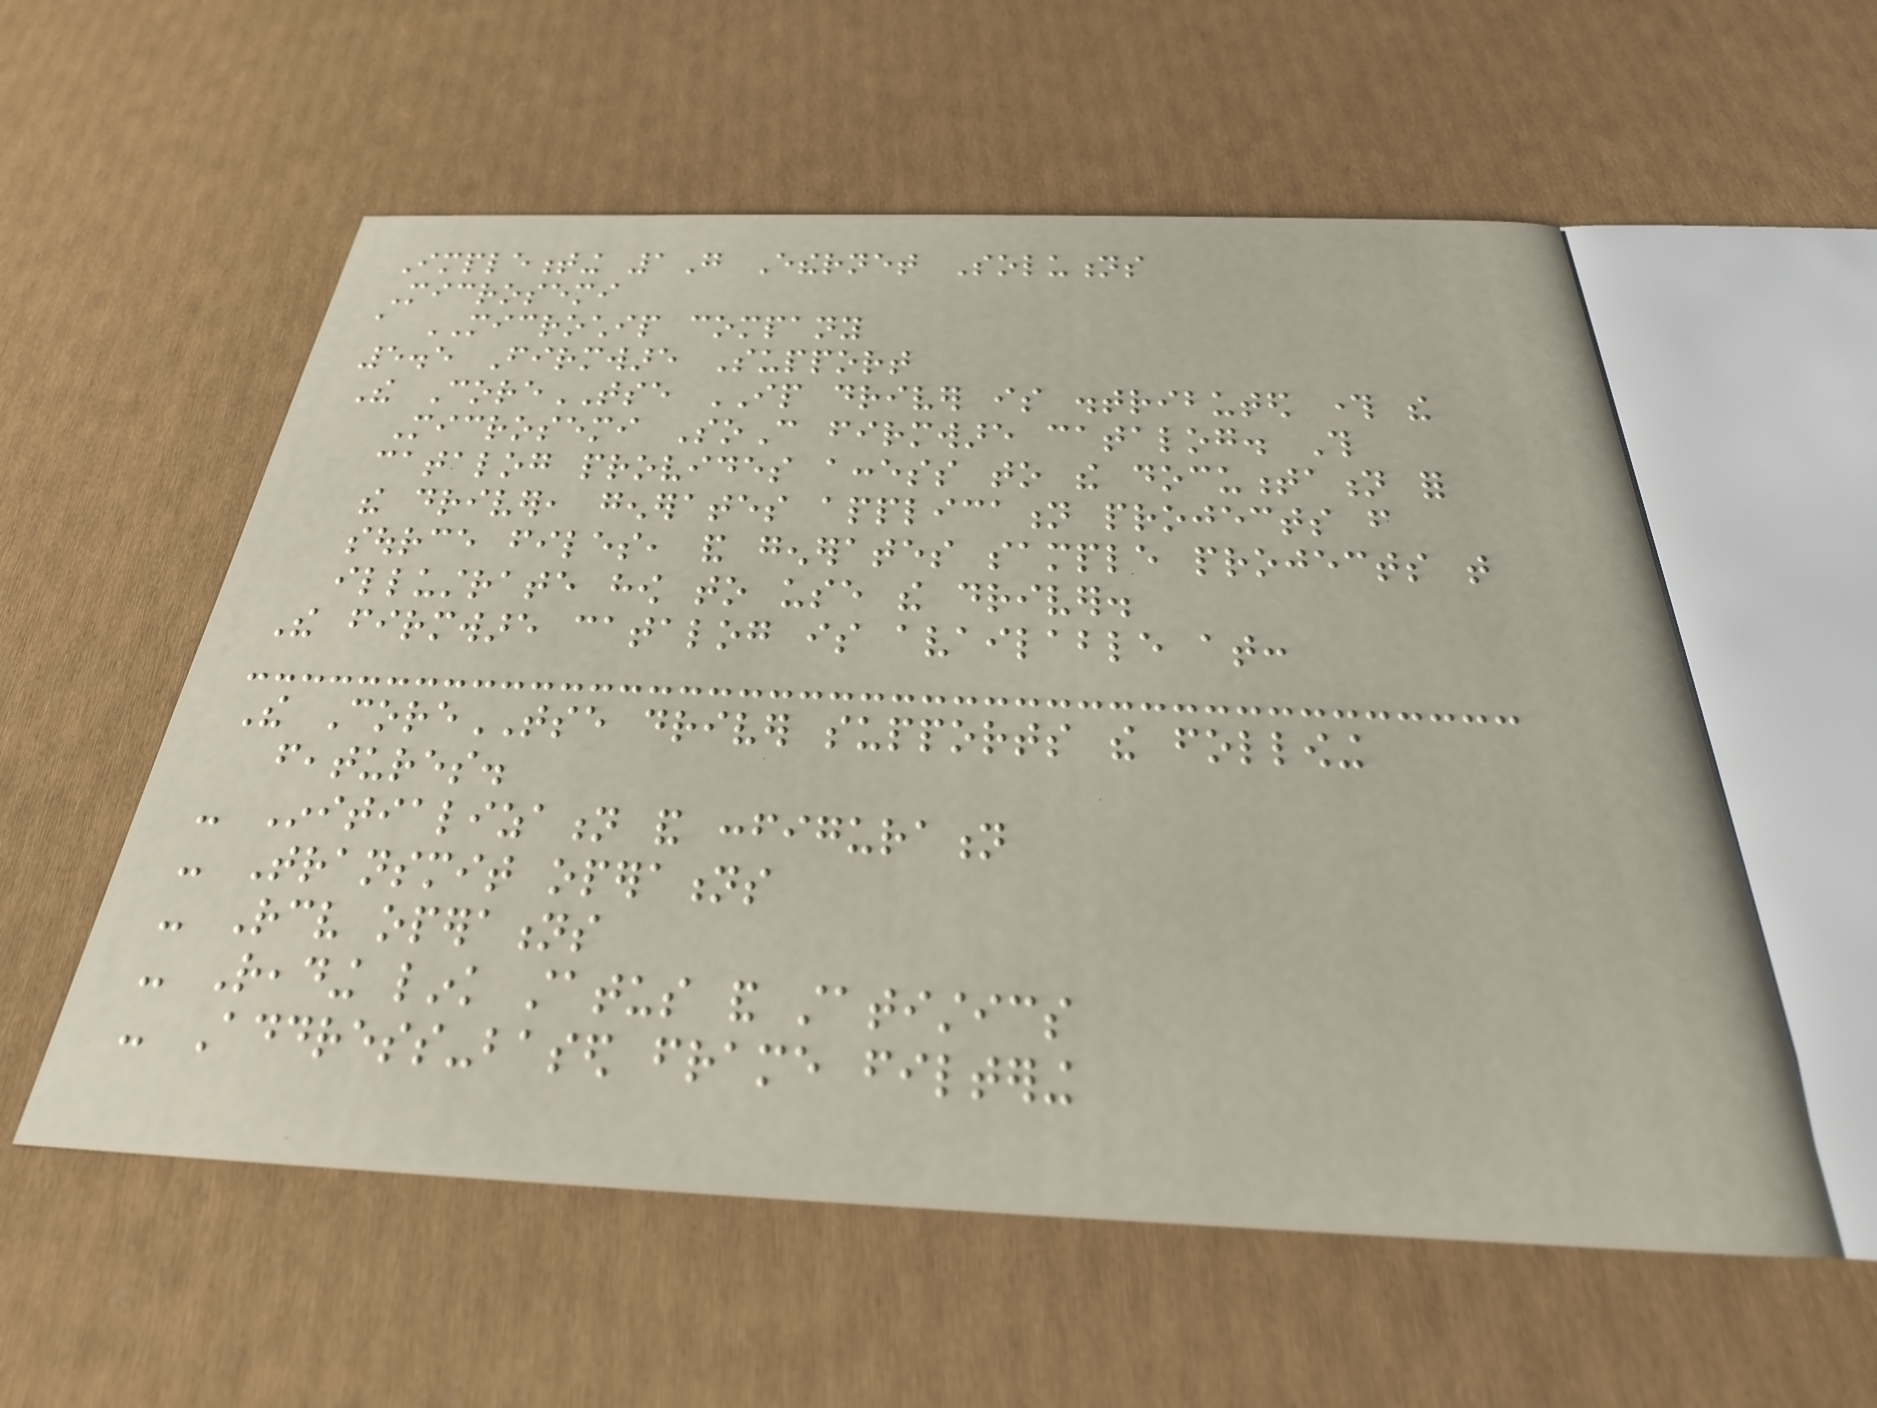Implementing 1G Ethernet Solutions
Microsemi
a MICROCHIP company
5.5 Firmware Support
The CoreTSE IP driver is distributed through the
Microsemi SoC firmware catalog. This
catalog provides access to the documentation for
the driver, generates application projects from
source files, and generates sample projects that
illustrate how to use the driver.
The firmware catalog is available at:
The CoreTSE driver supports the following
features.
- Initialization and configuration
- Transmit operations
- Receive operations
- Reading link status and statistics
- Address-based frame filtering
